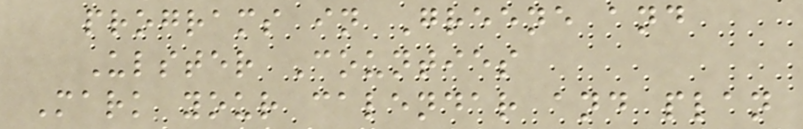programs in Greene and
Ulster Counties
Mark your calendar and plan
